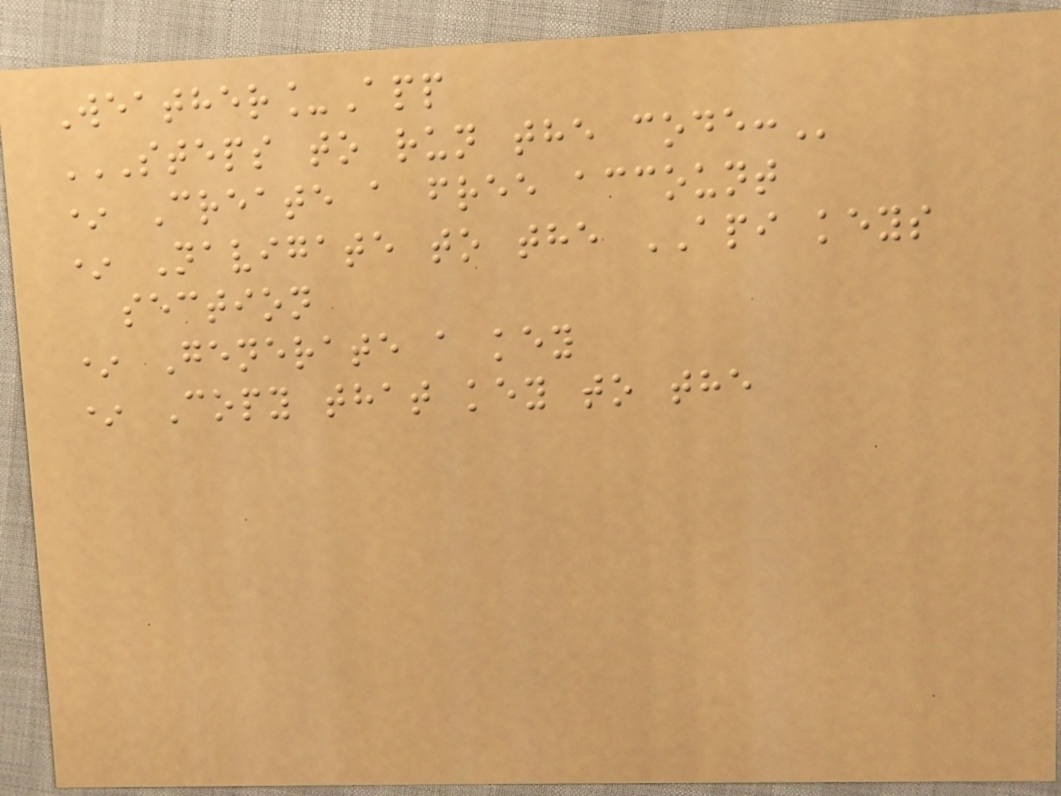Weather_App
STEPS TO RUN THE CODE:
* Create a free account
* Navigate to the API keys
section
* Generate a key
* Copy that key to the
